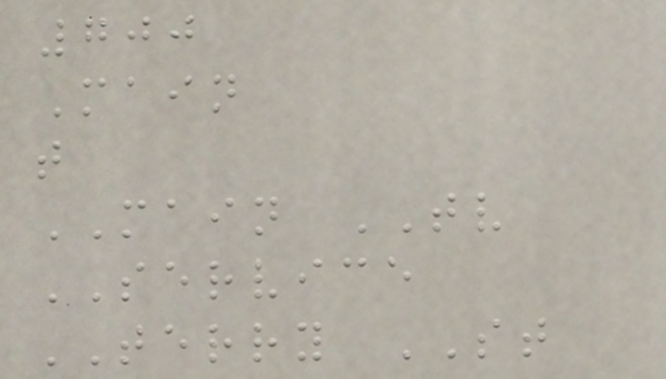700
Main
t
MAIN TV
SERVICE
TERRY ST
